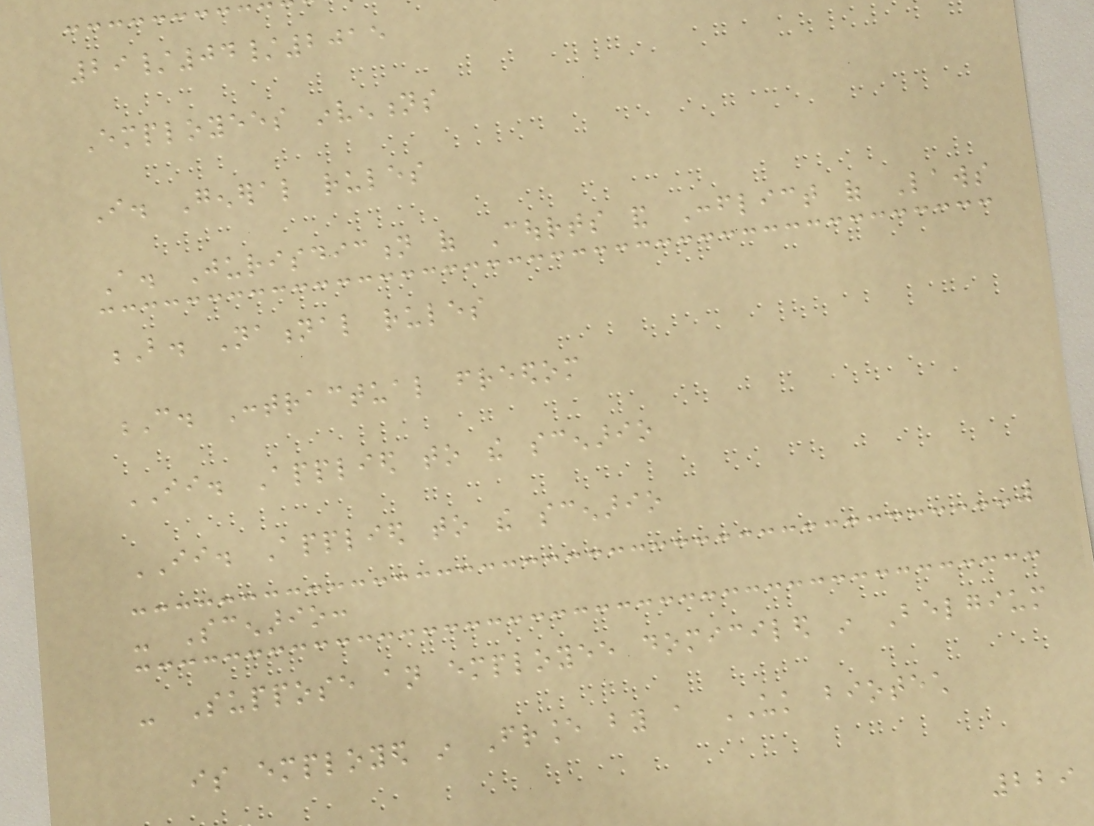29/04/2015
Employees inventions
I. General rules
A. Jurisdiction of Courts and Conflict of Laws
B. National rules
C. Contractual freedom
II. Applied to the scenario
II. Applied to the scenario
- Scenario:
- Suppose an employee domiciled in Belgium
is employed in France by a UK biotech
229
